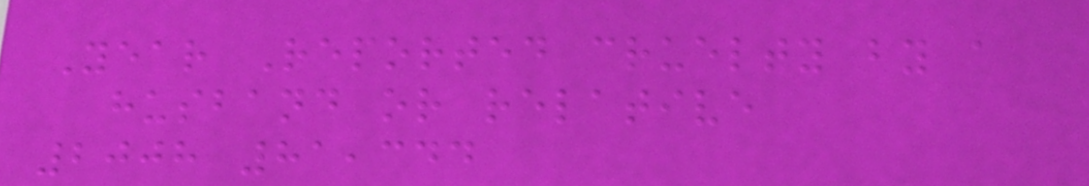Year Reported cruelty by a
husband or relative
2008 81,344
